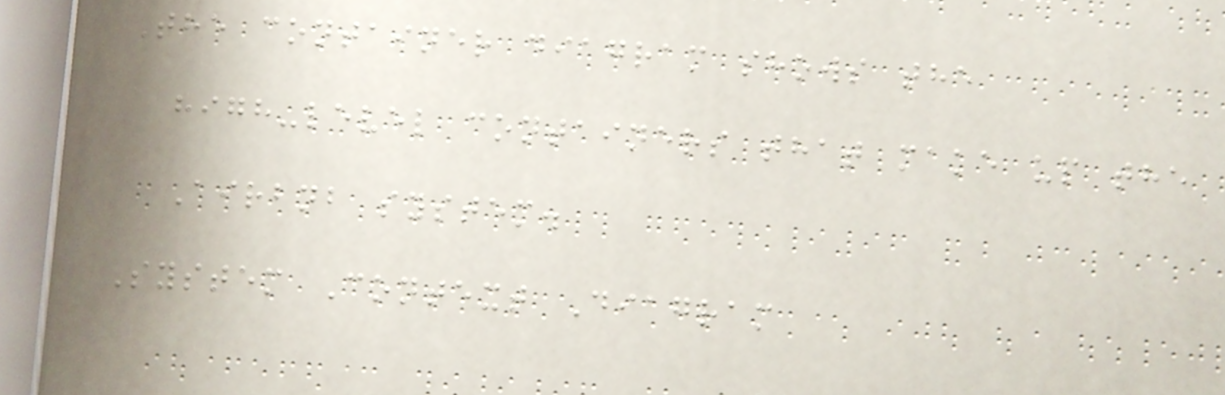The container diagram shows the
high-level containers that make up the
Airbnb system.
System Context Diagram
